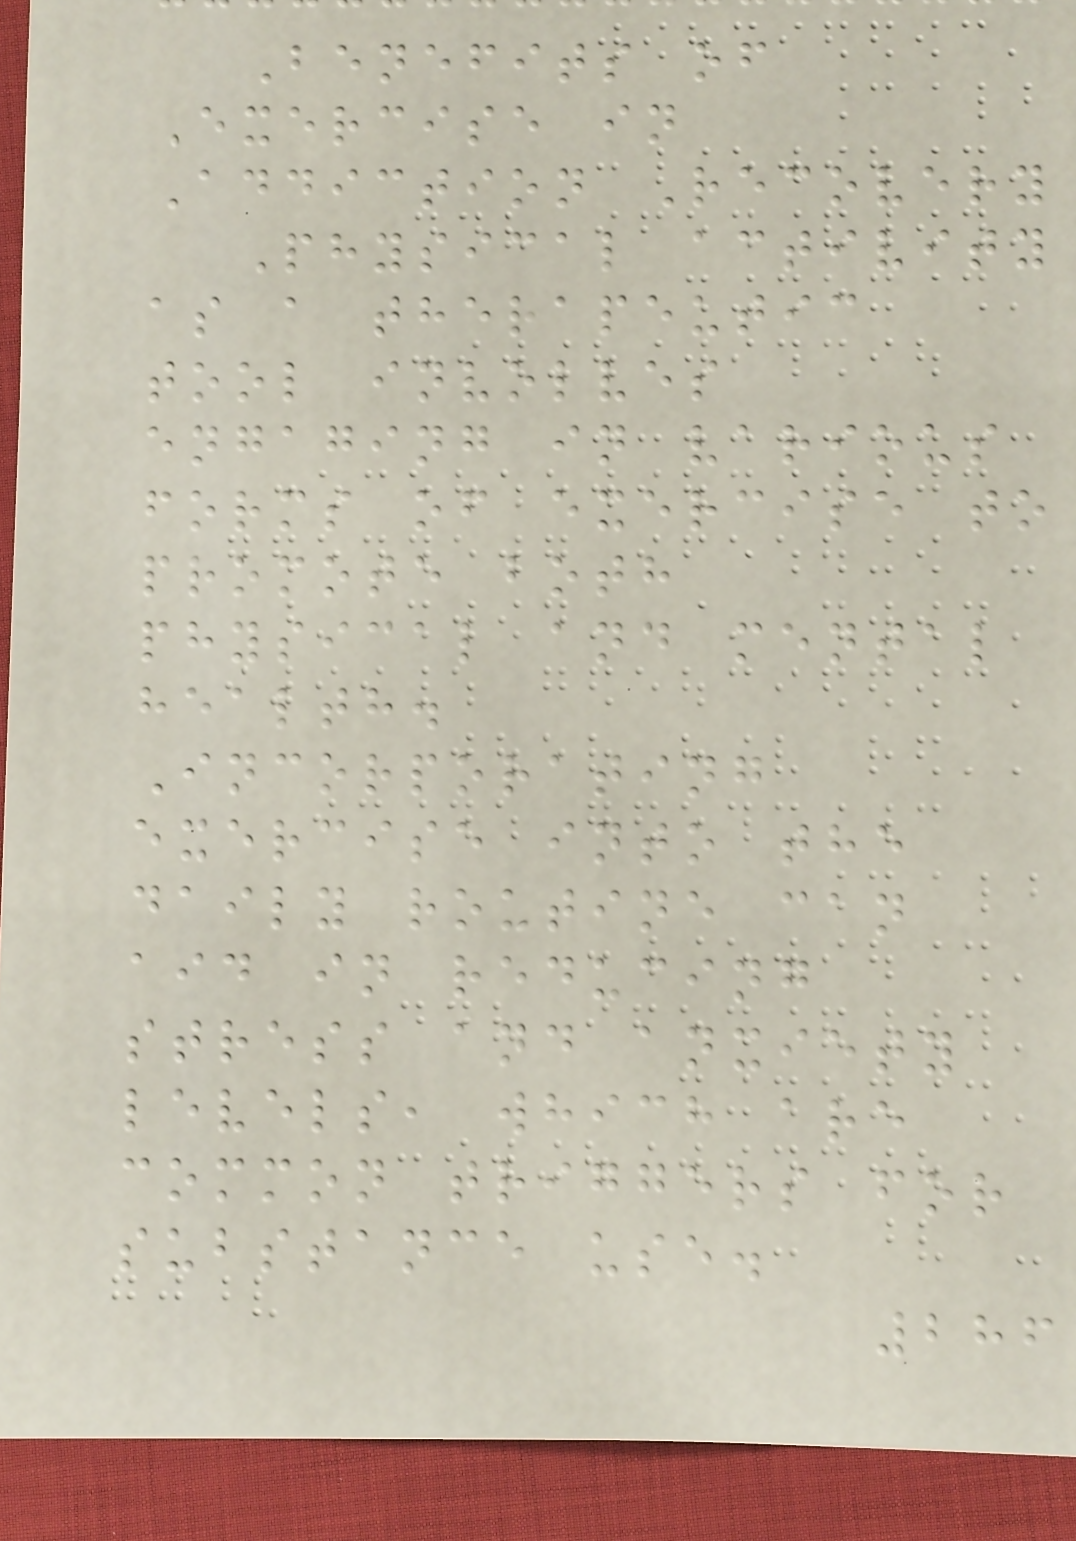Benefits of
Exercise in
Addiction Recovery
Physical activity
as a therapeutic
tool involves
engaging in various
forms of exercise to
promote both
physical and mental
health.
Incorporating
exercise into the
daily routine can
aid in reducing
stress and anxiety
levels, which are
common triggers for
substance use.
286
